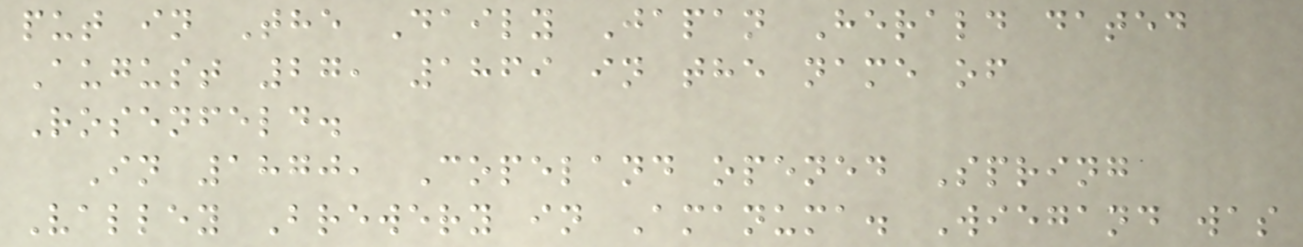put in The Daily Japan Herald dated
August 27, 1869 in the name of
Rosenfeld.
In 1870, Copeland opened Spring
Valley Brewery in Amanuma. Wiegand was
